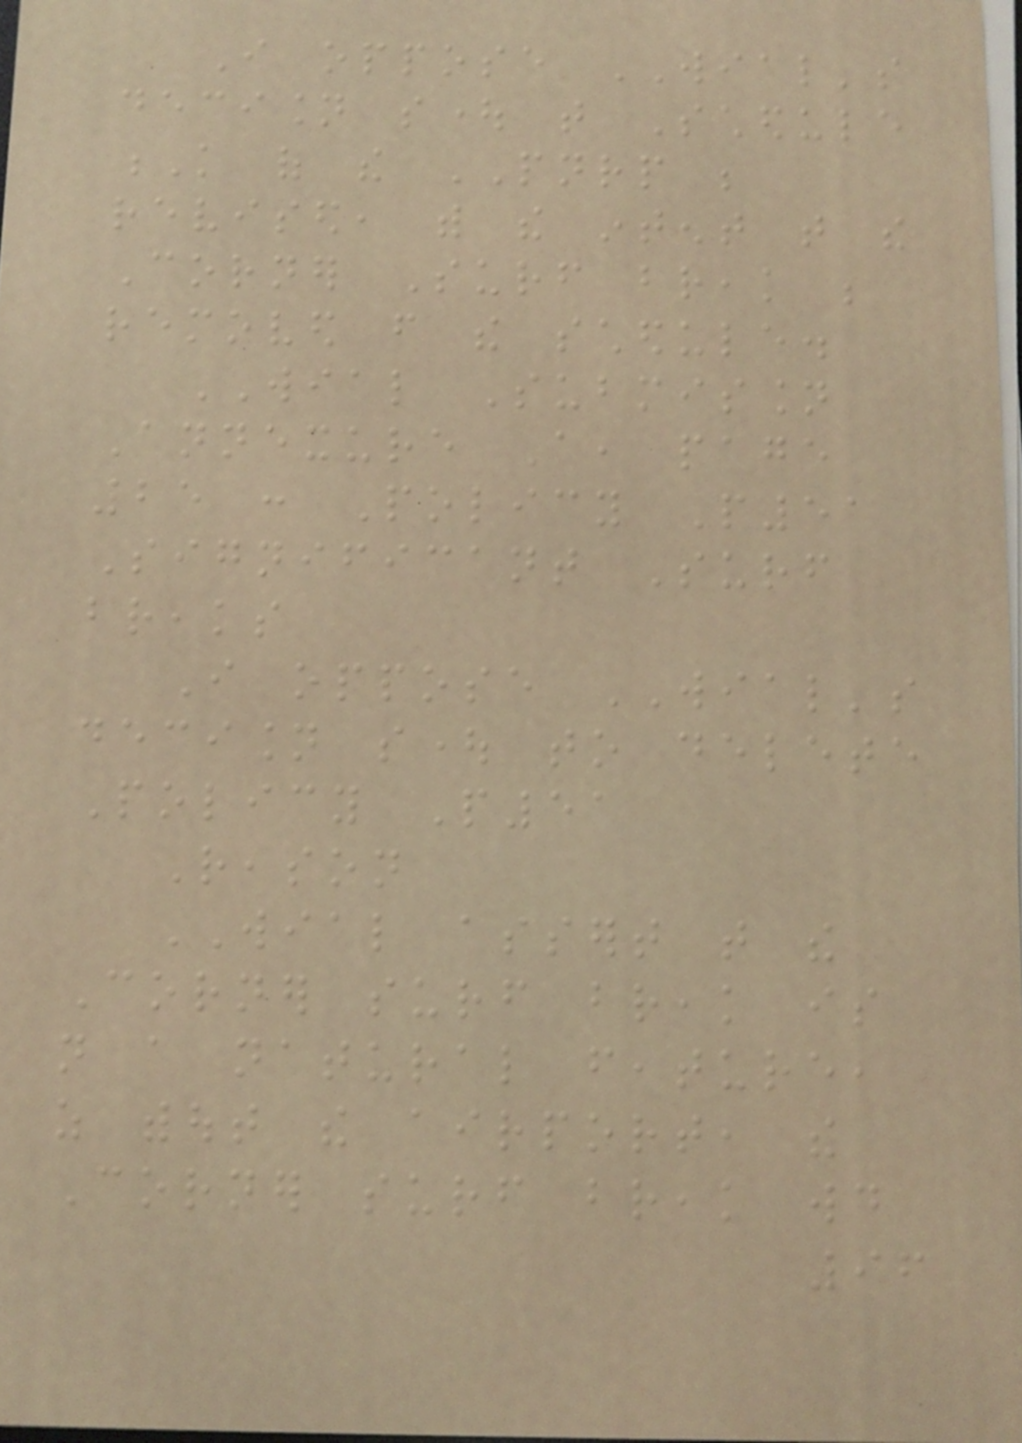I oppose WIAL's
decision sought that Schedule
K of the PNRP be
revised, with the intent that the
Corner Surf break be
removed from the schedule.
WIAL Submission
Annexure A, page
25 : Policy P51
Significant Surf
breaks
I oppose WIAL's
decision sought to delete
Policy P51
Reason
WIAL assert that the
Corner surf break is
not a natural feature,
as without the airport, the
Corner surf break would
96
